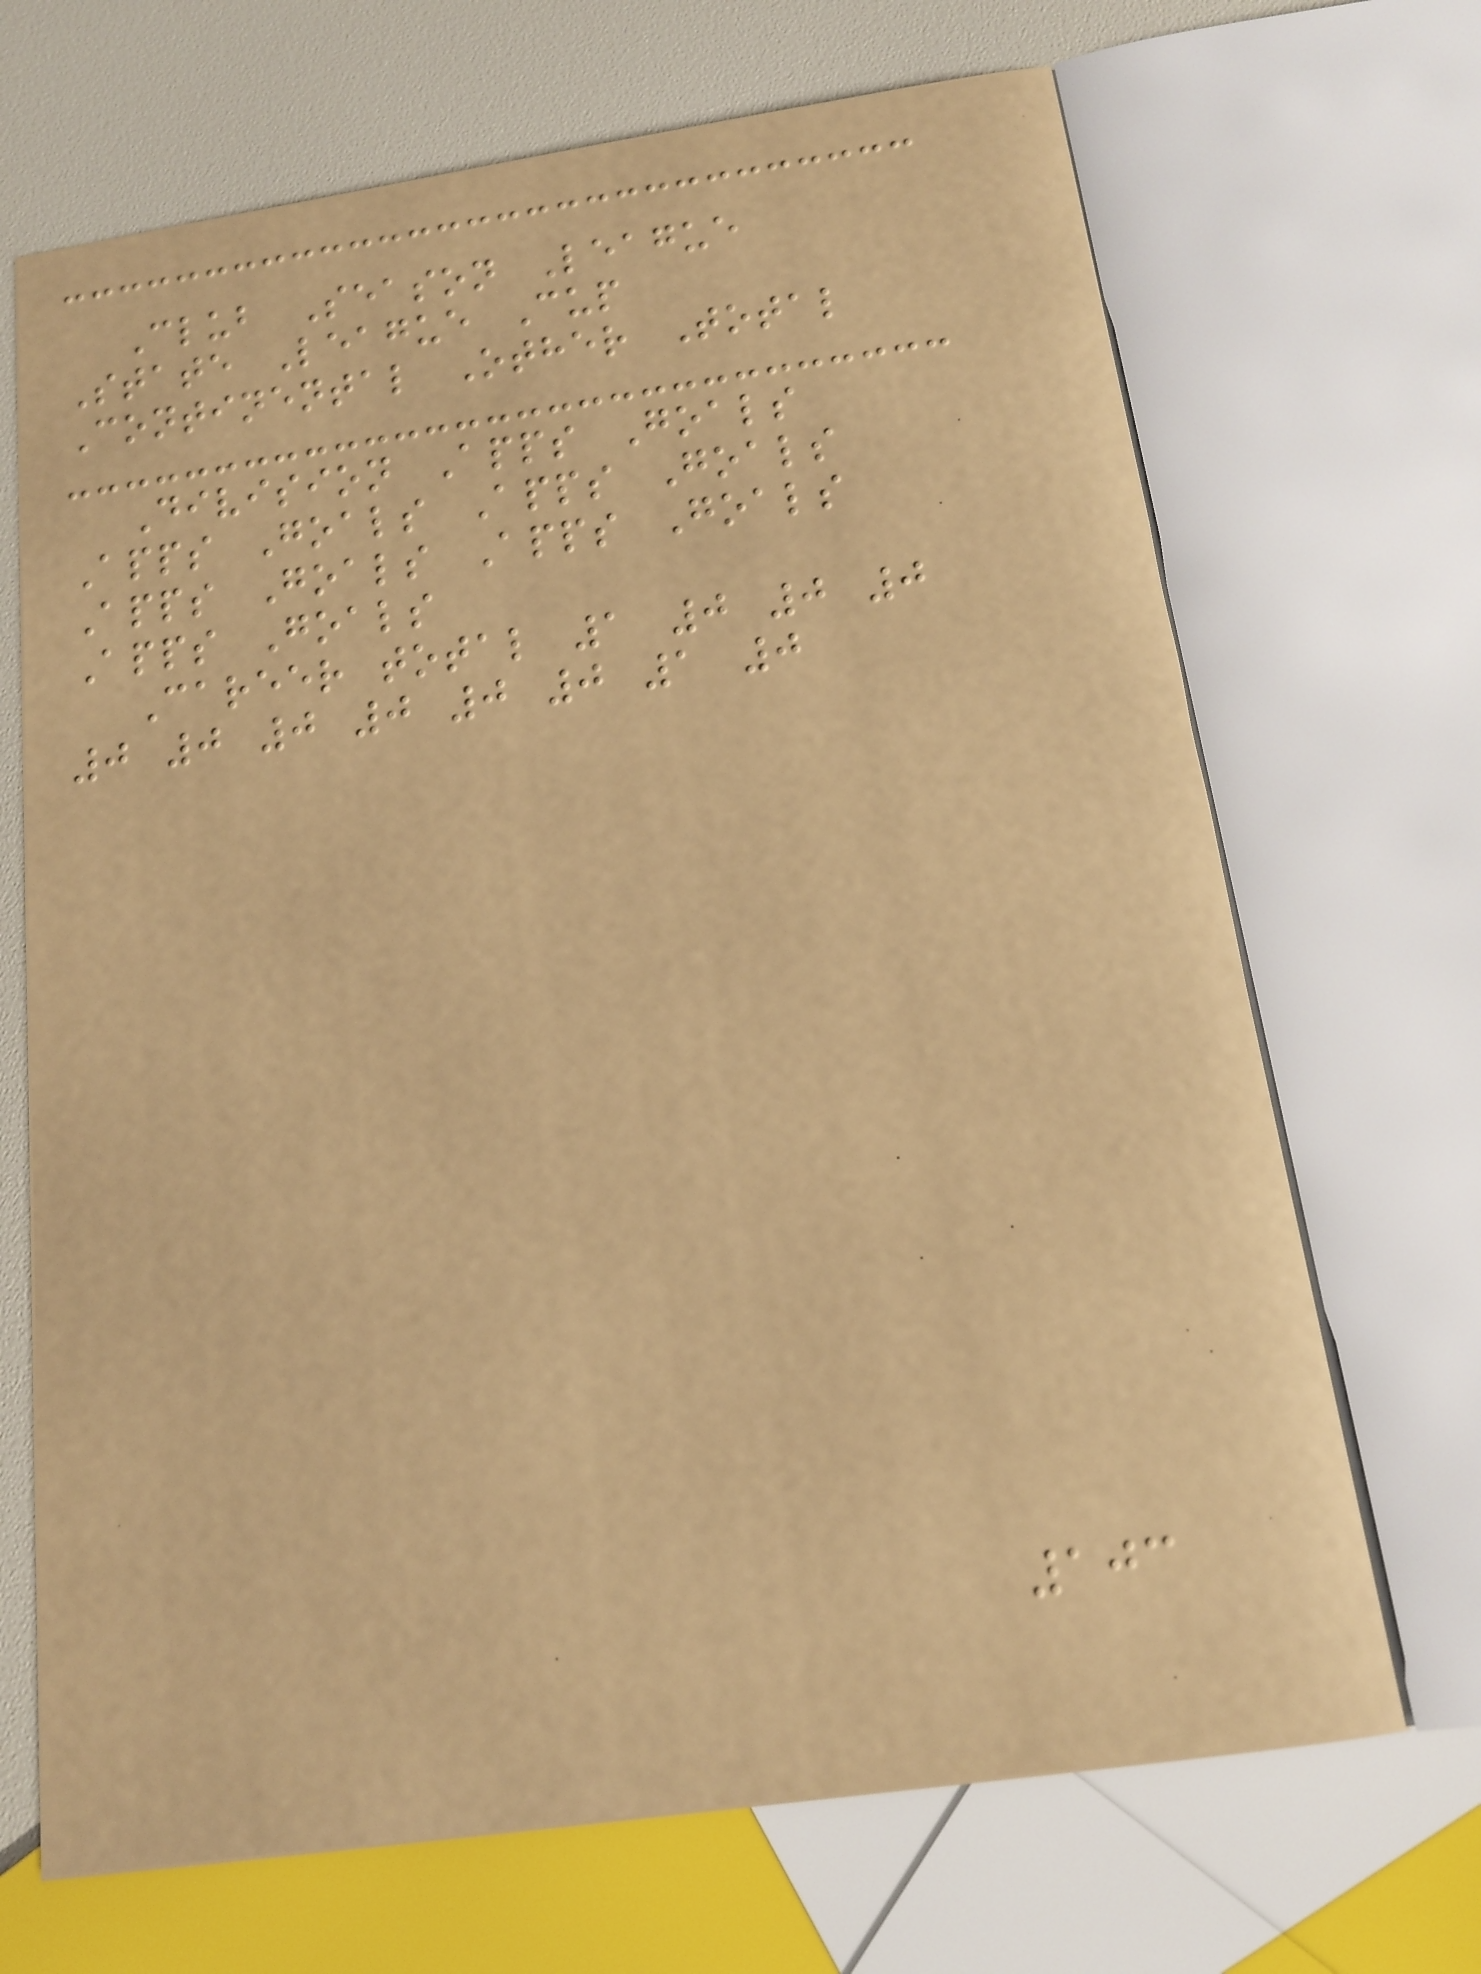Club Season League
State League Cup
Continental Other Total
Division Apps Goals
Apps Goals Apps Goals
Apps Goals Apps Goals
Apps Goals
Career total 1 0 0 0
0 0 0 0 0 0 1 0
103
